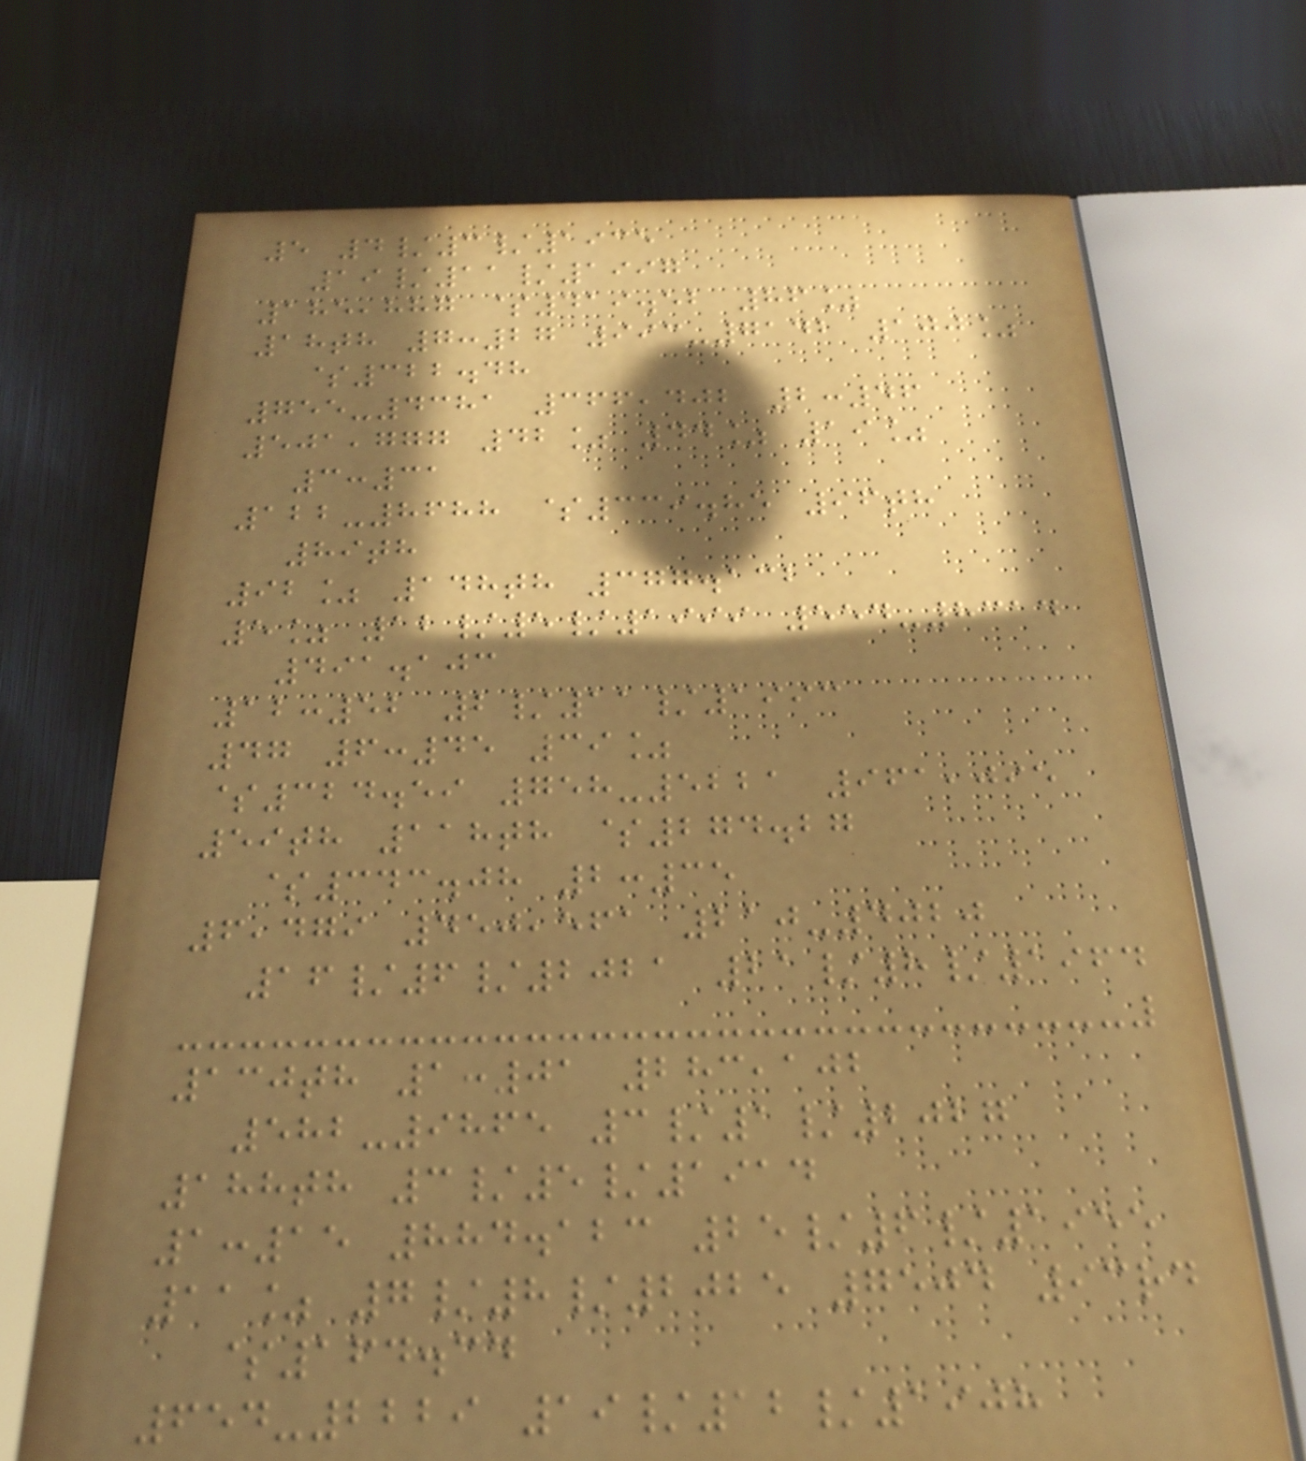5 4/3/1935
19/11/1997
185,887 $419.52 86%
18th 7:27 993-7142 100%
$322.48
755-4381 366,402 2:46
501,777 42% 44% 19%
3:31
122-8688 $339.85 96th
89th
92% 148th 377.132
5% 12/5/1999 554-8314
491.103
12:52 2/11/1993
47 6:45 39%
$324.59 758-5221 961,095
59th 118th $274.27
$343.08 2:35
6,479 450,561 210-4020
16/6/2021 21/8/1964
130th 1:01 283,102
582-9865 3/1/2027
188th 3/5/1914
1:15 884.123 25/6/1955
11% 7/8/2025 7504 93rd
$164.34
654-2229 19/12/1908
